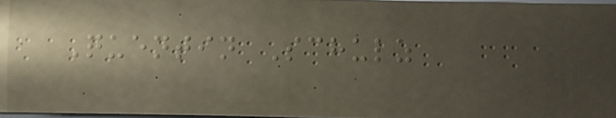Quentin Schulz
